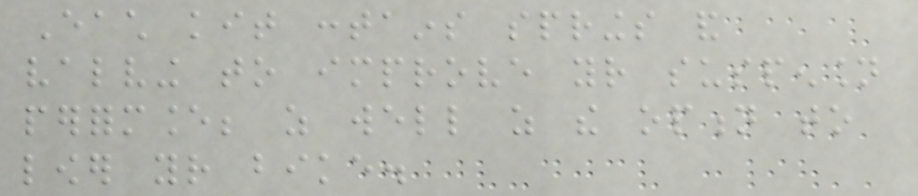Each kit contains springs and
valving to improve your suspension
performance; as well as the option to
lower your bike.
